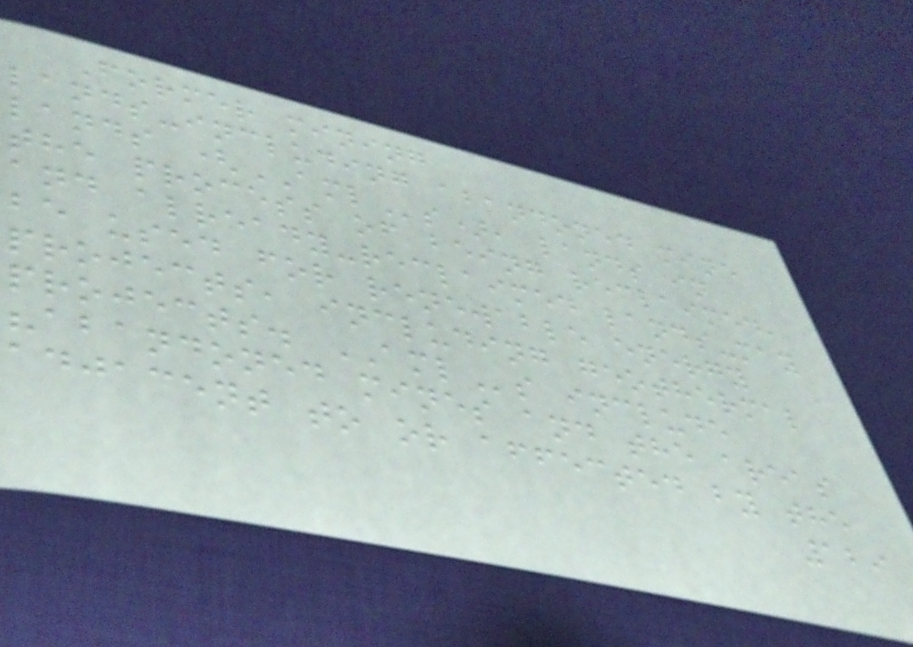Former mining
lands-including abandoned mine
lands (AMLs), lands in
the process of being reclaimed,
and already-reclaimed lands-may
be used for renewable energy
projects, including geothermal
projects. AMLs include
"abandoned mines and the areas
adjacent to or affected by the
129
